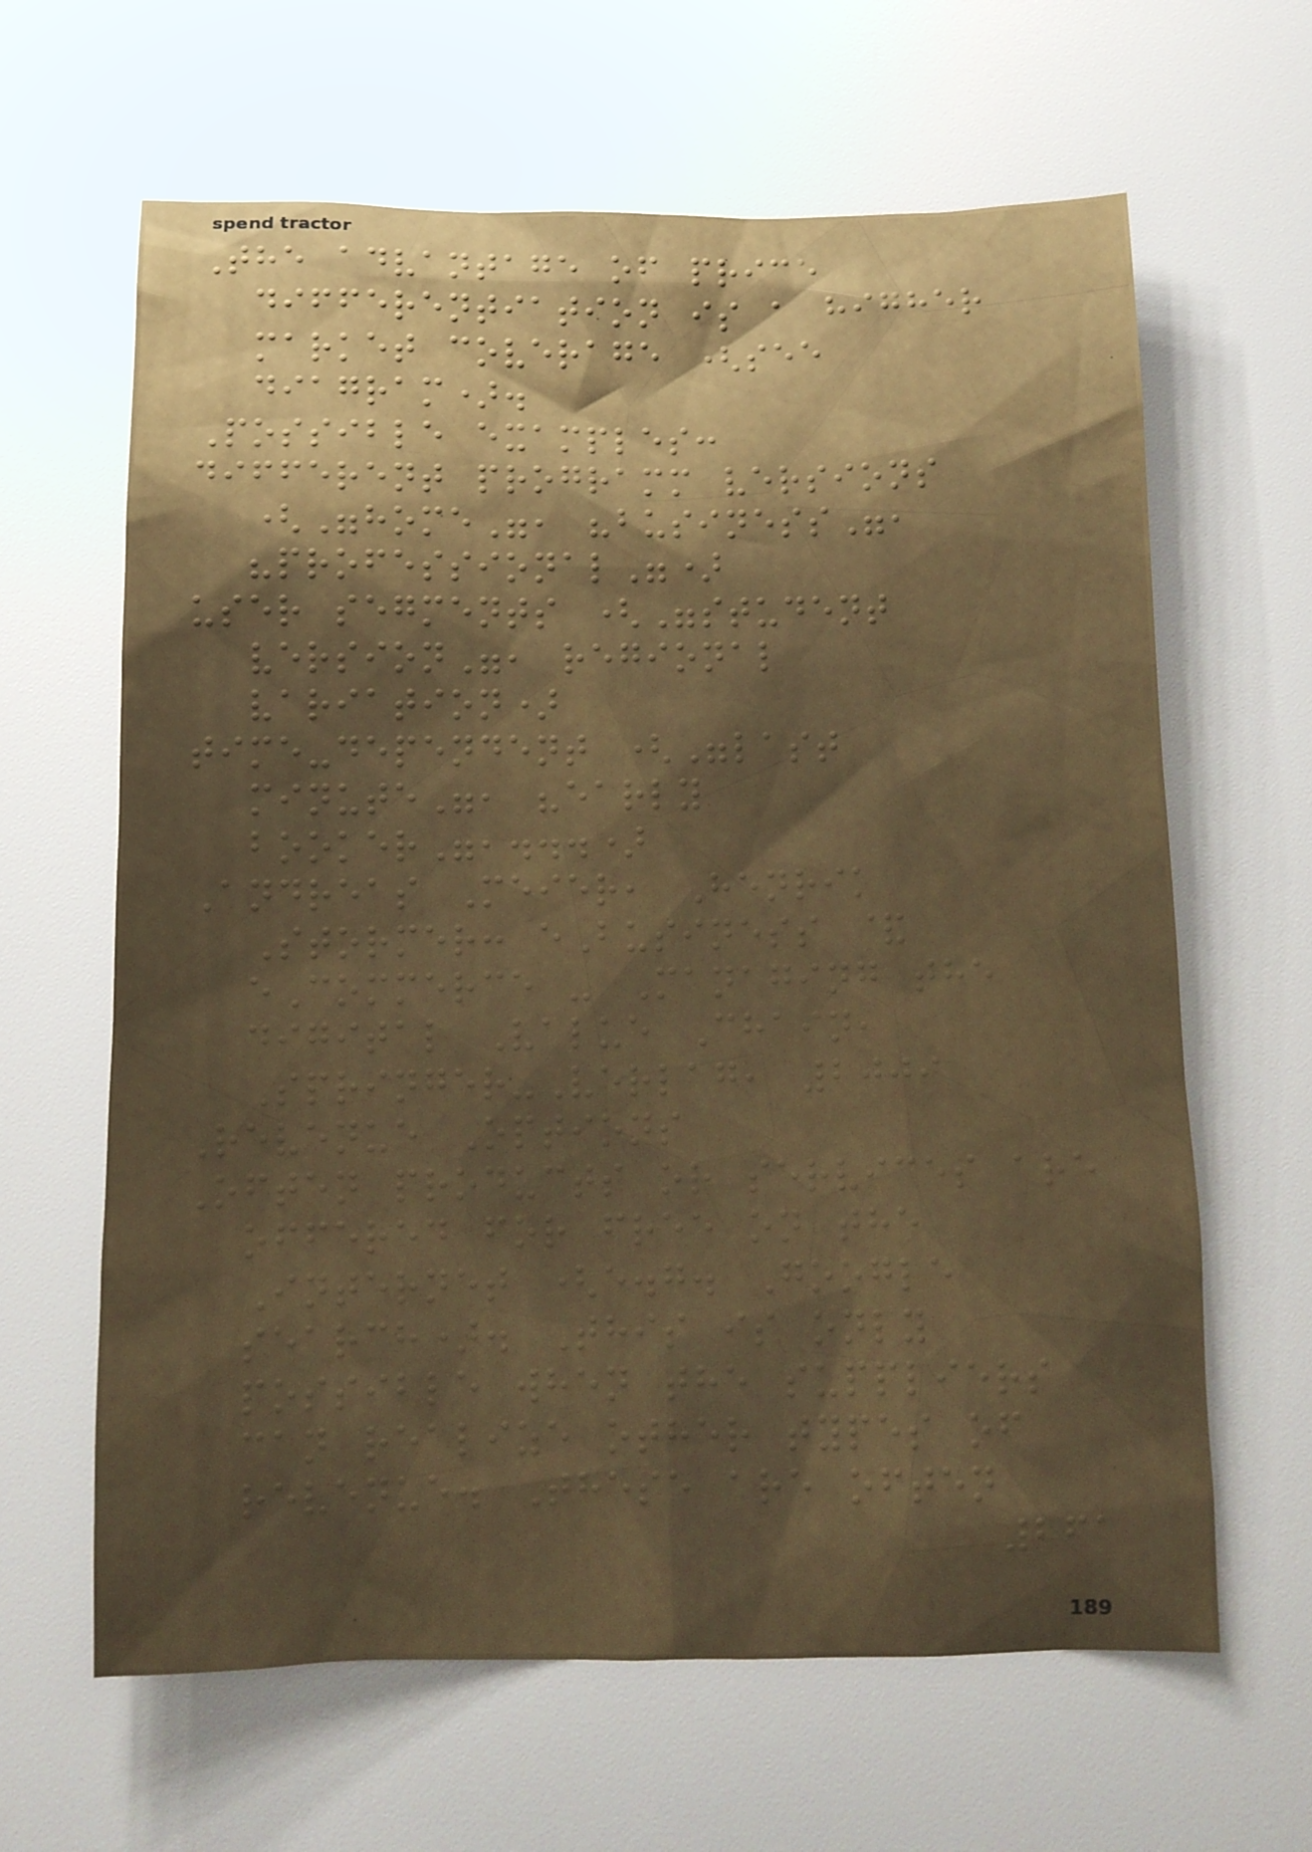The advantage of price
differentiation is a higher
market coverage (see
diagram).
Possible examples:
different programm versions
("home", "business",
"professional")
user segments ("student
version", regional
variation)
time-dependent ("last
minute", "early
booker",...)
Andreas Meier, Henrik
Stormer: eBusiness &
eCommerce - Managing the
digital Value Chain,
Springer-Verlag, 2009
Revenue Options
Often products or services are
offered for free on the
Internet (e.g. Google
search). This is only
possible when the suppliers
can realize other types of
revenue. These are often
261
